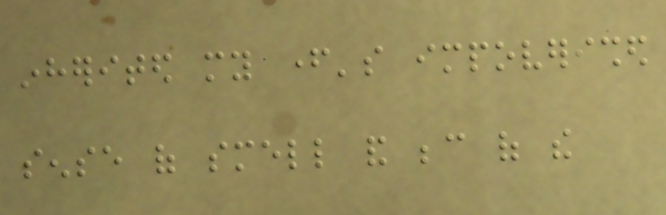inherited my father's impoverished
sense of smell and because of the
